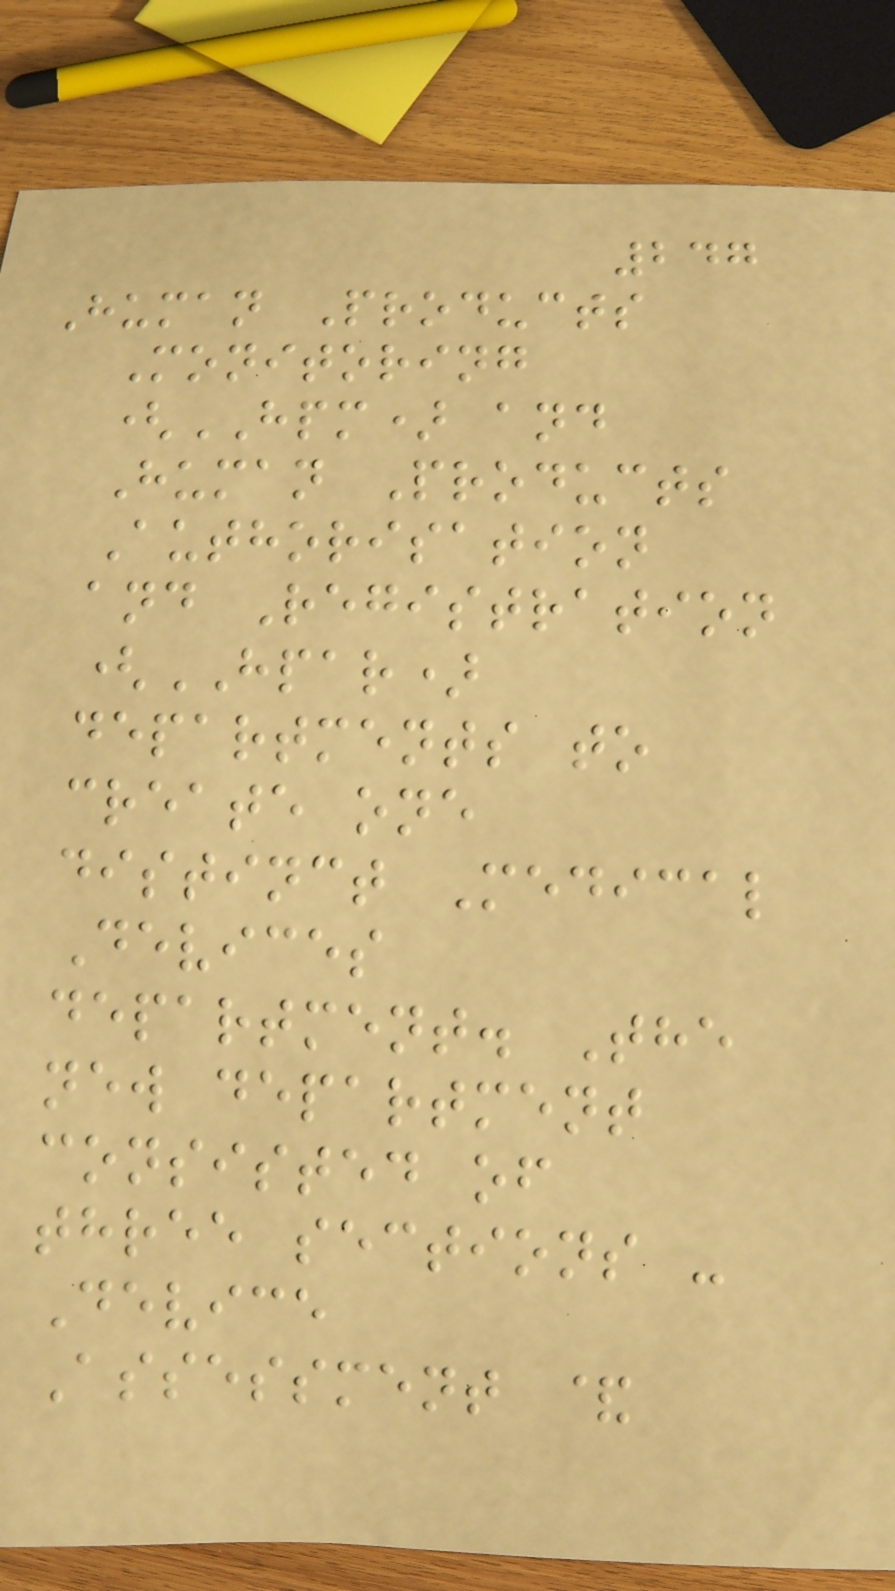247
Human Products
Monitoring
(HPM) and
Human Products
Authorisation
and Registration
(HPAR)
departments to
create one
distinct Medical
Devices
department. The
new department
consisted of
three sections -
Device
Assessment &
